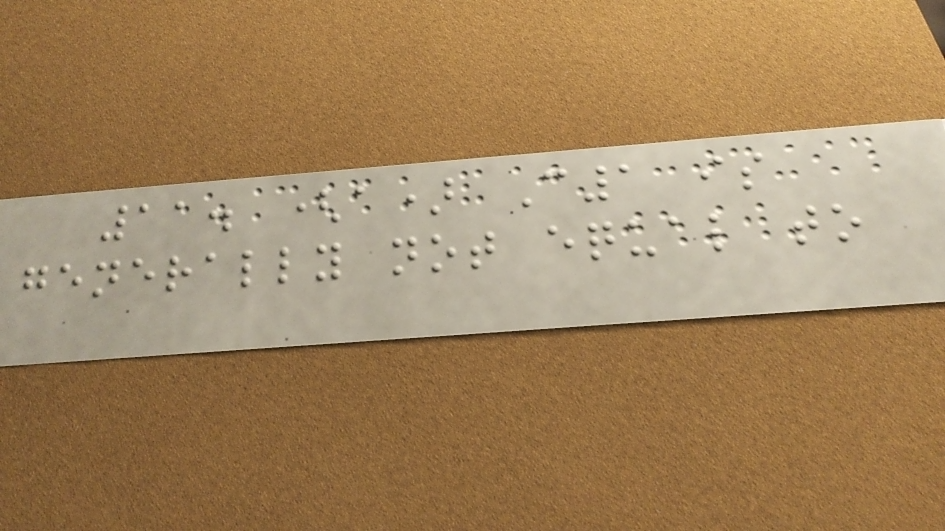11. (a) C1 is
generally not equal to
